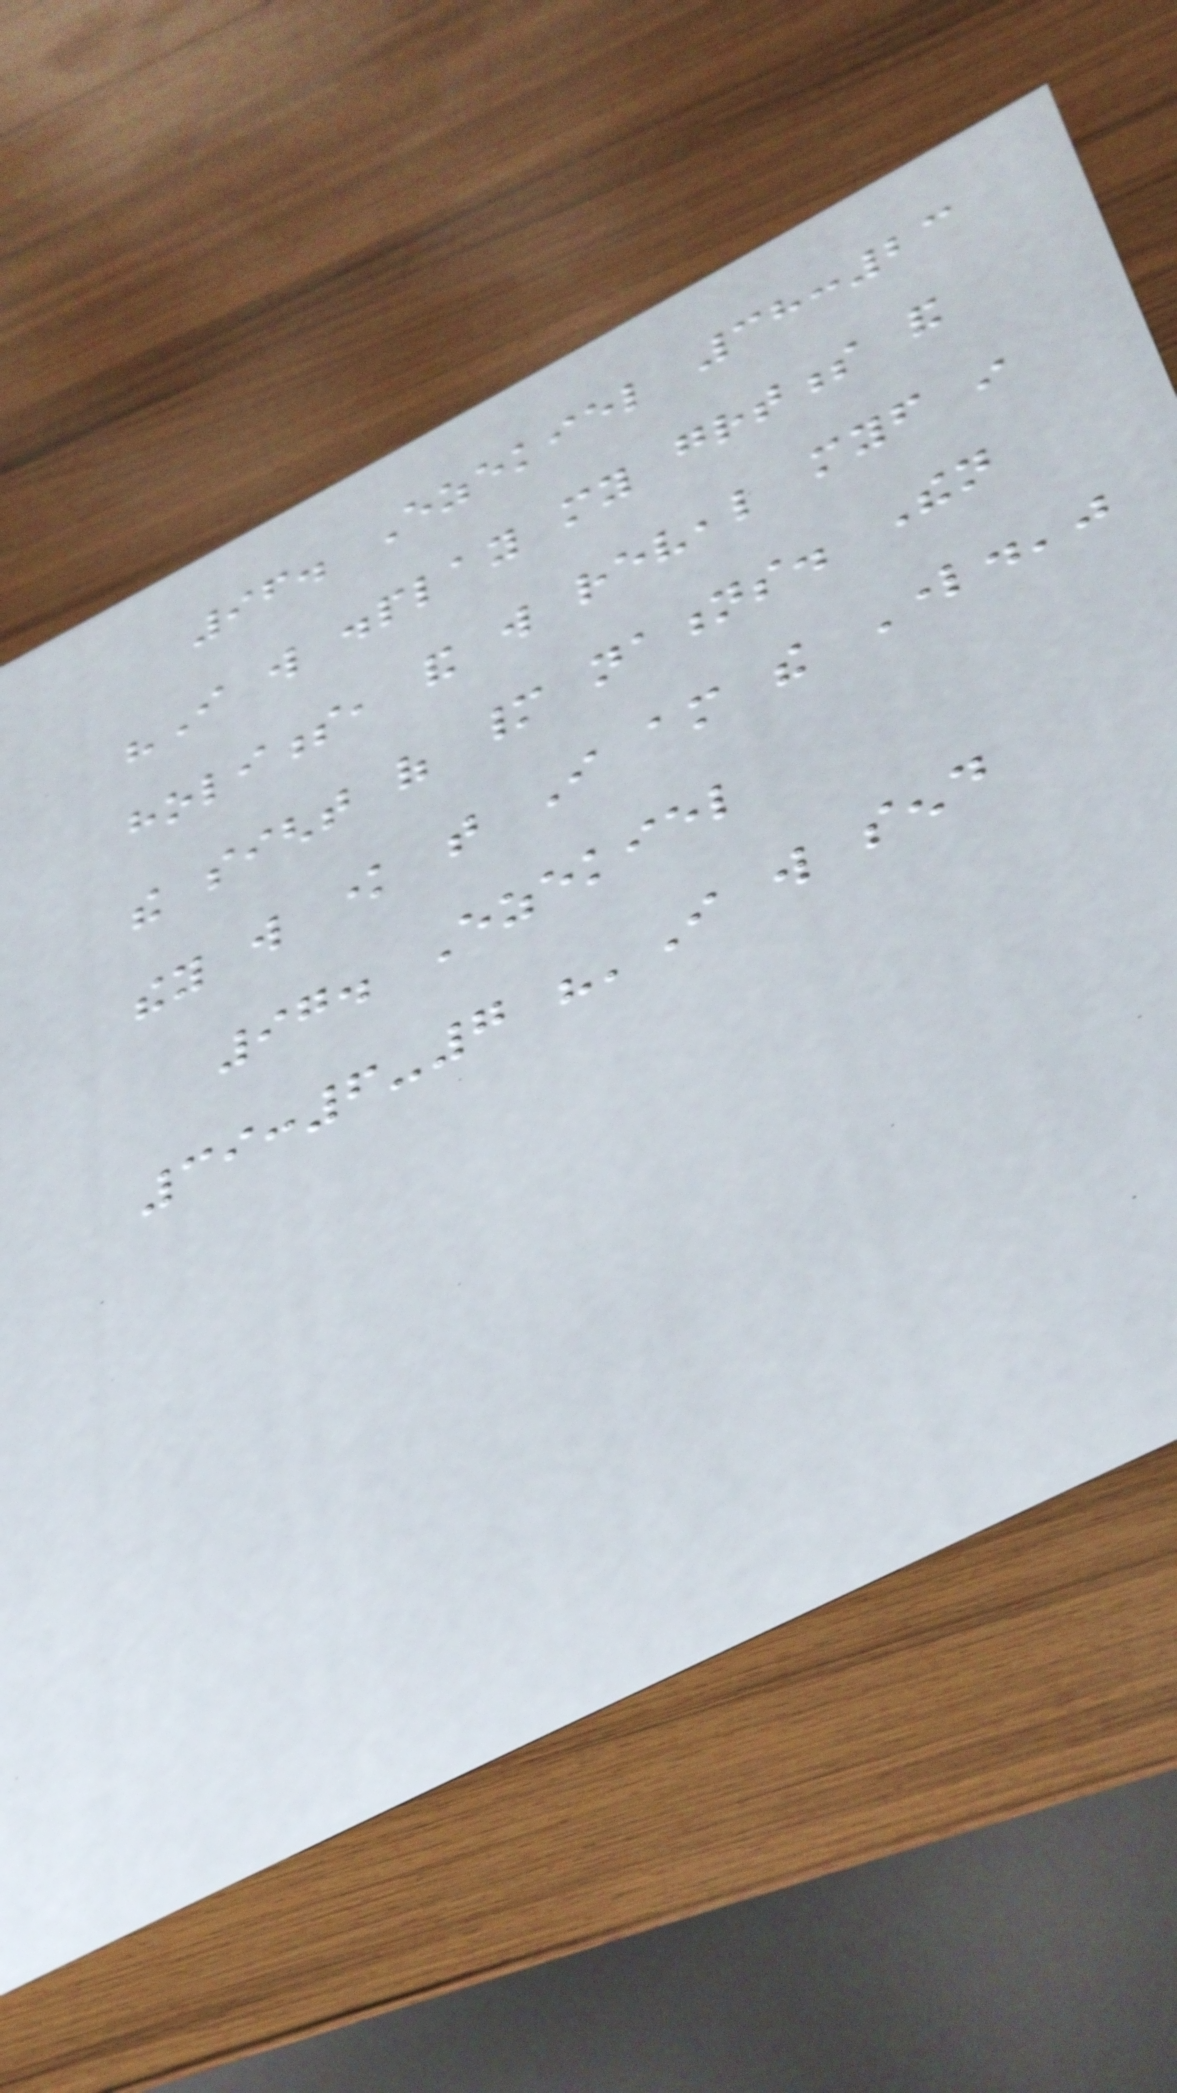96. Ezekiel 38:23
"I will display my greatness and
holiness, and will reveal myself in
the sight of many nations. Then
they will know that I am the Lord.'"
97. Ezekiel
39:6-7 "'I will send
